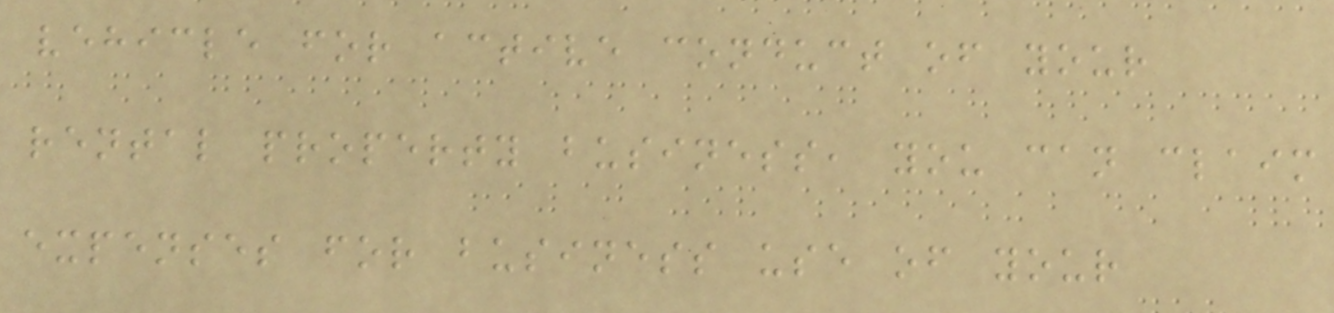vehicle for active conduct of your
rental property business, you can claim
expenses for business use of your
